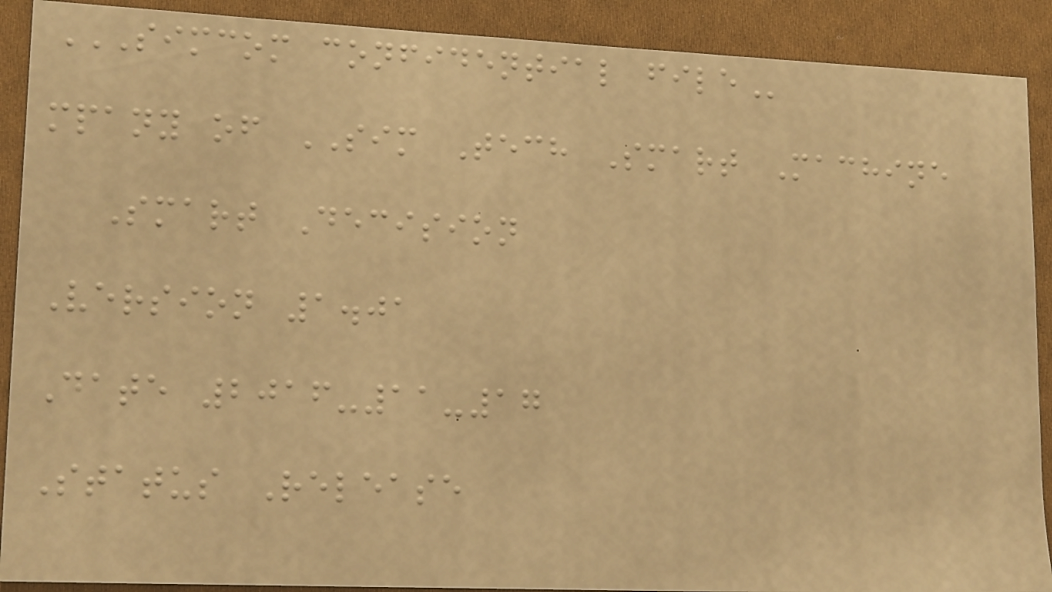SIMCOM CONFIDENTIAL FILE
mpany of SIM Tech Smart Machine
Smart Decision
Version 1.01
Date 2016-11-17
Status Release
